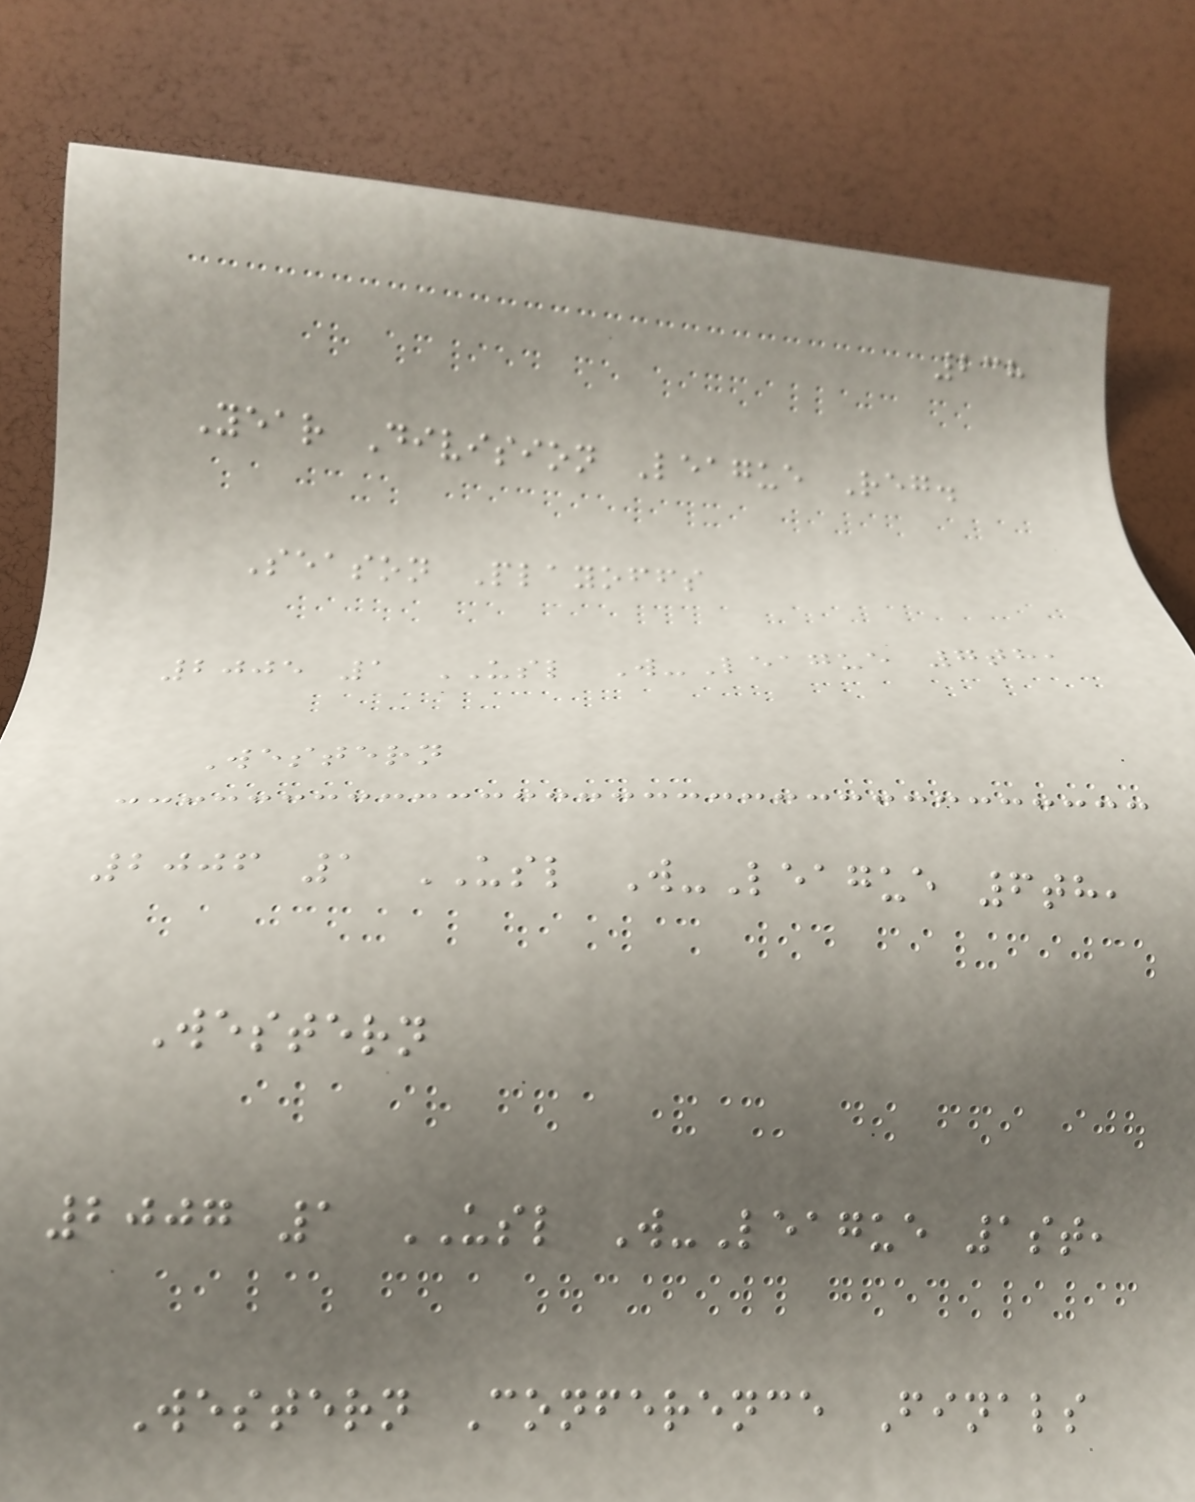238
Year Division League Reg.
Season Playoffs
2005 1 USL W-League 7th,
Western
2006 1 USL W-League 6th,
Western
2007 1 USL W-League 1st,
Western Conference Finals
